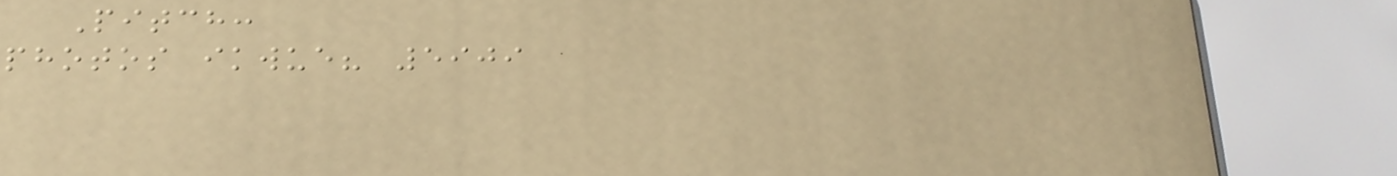Pitch:
photos ikwue? 5909
